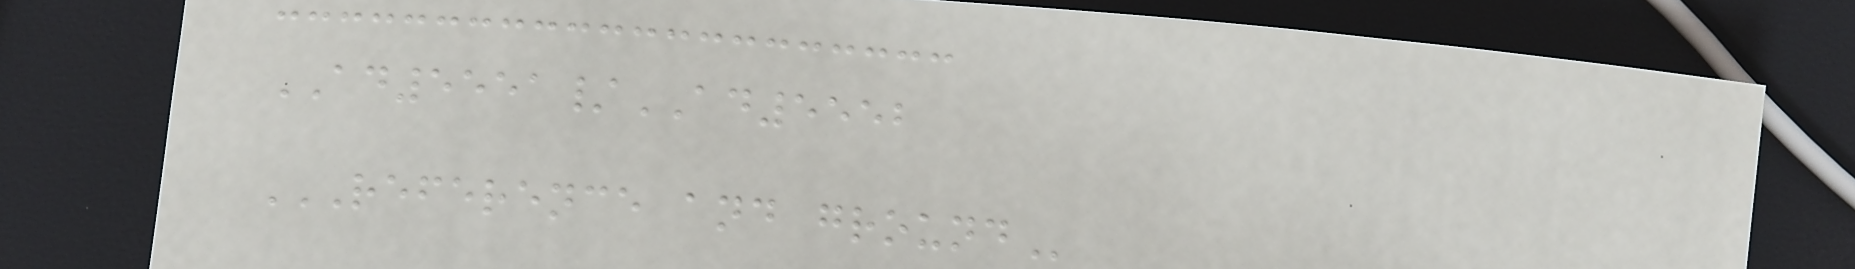AD5551/AD5552
REFERENCE AND GROUND
